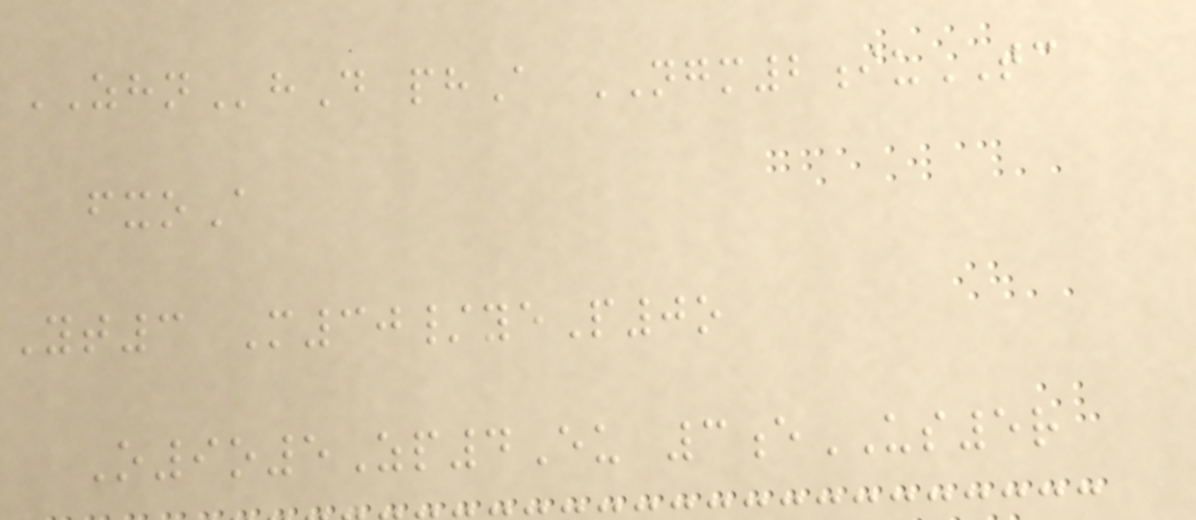ZHNhD phA NGM2iuTC
fxoA
Yt3 M30/yeP0o
O9o5Zp4Eu 3eUS5r
